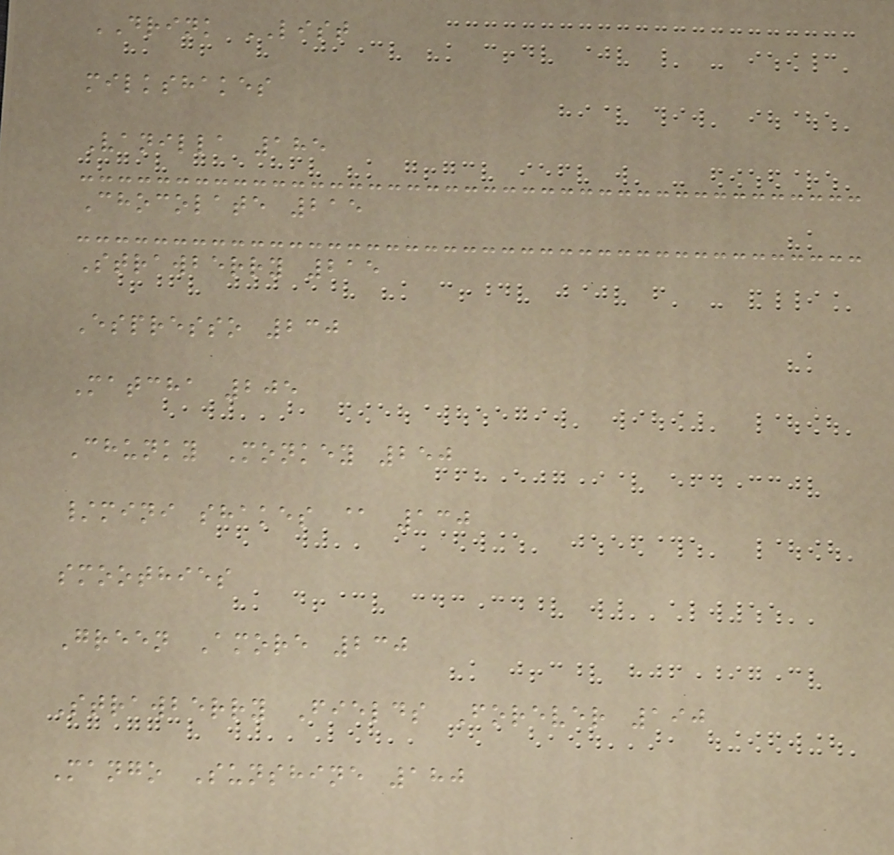DRINK LIST
milkshakes
Vanilla 185
Chocolate 215
Strawberry 215
Espresso 230
Matcha 205
Chunky Monkey 250
/mini shakes @ 130
smoothies
Green Amore 230
Strawberry Fields Forever 190
Mango Sunshine 180
